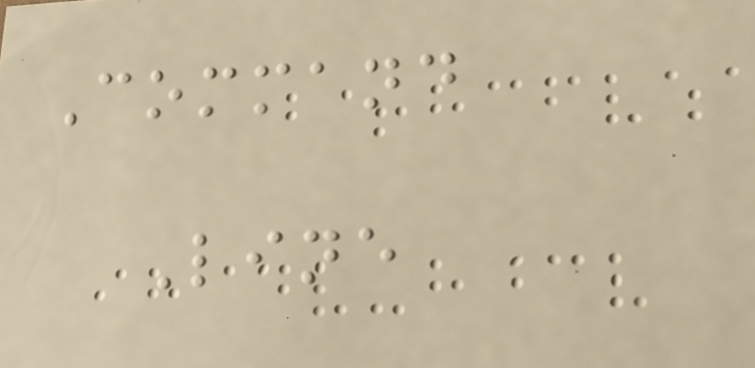Command
Line
